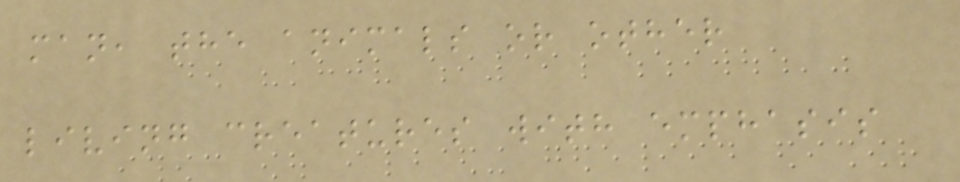man, the animals or other
living creatures with emphasis
